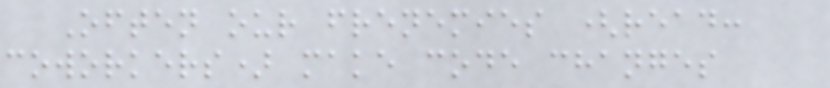Often our frenemies (read:
coworkers) make code changes
